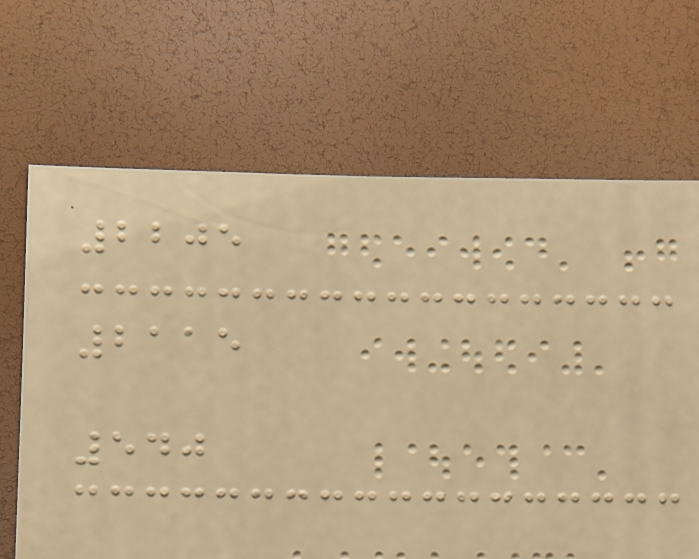2205
2115
540
